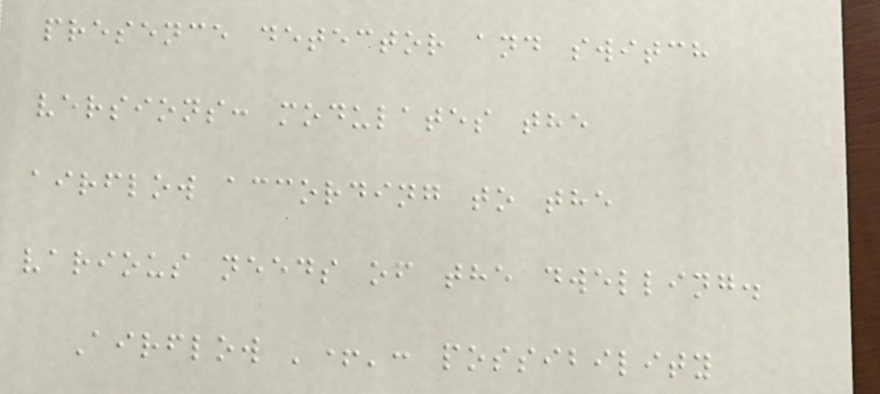presence detector and switch
versions: modulates the
airflow according to the
various needs of the dwelling.
Airflow '+': possibility
